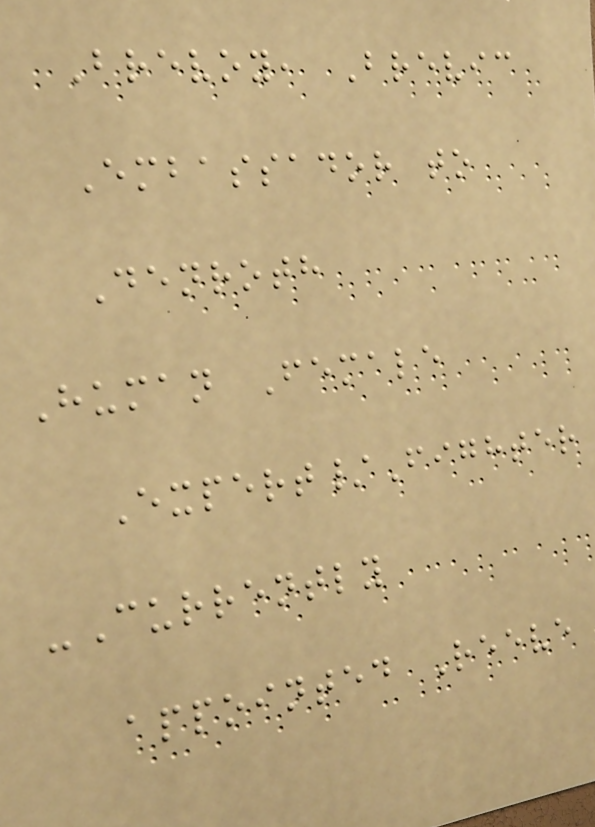Brevoy, Brevic
Embassador to
Denroth
Human Female
Expert/Fighter
-Currently
appointed Reeve
